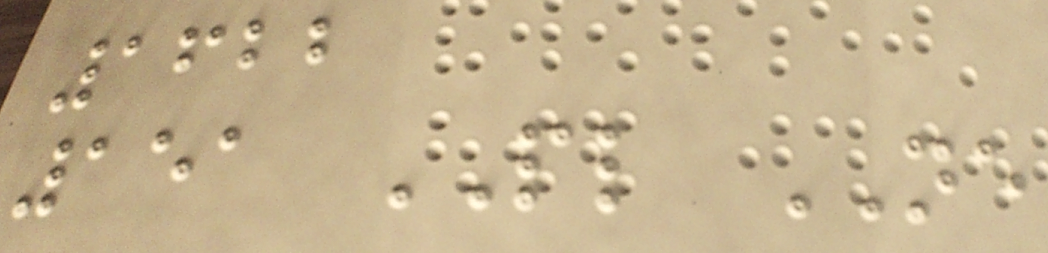1622
151 PL NE
